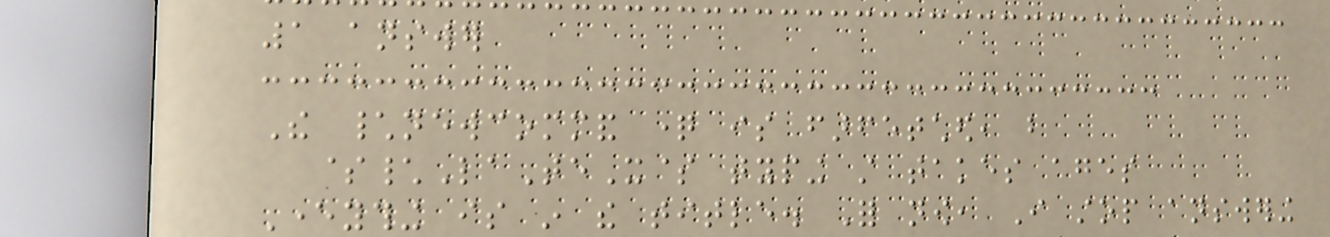1 answer
The \newcommand question is farfetched, but
$\LaTeX$ typing still takes ages
Everything is in the title. For now, I stop answering
